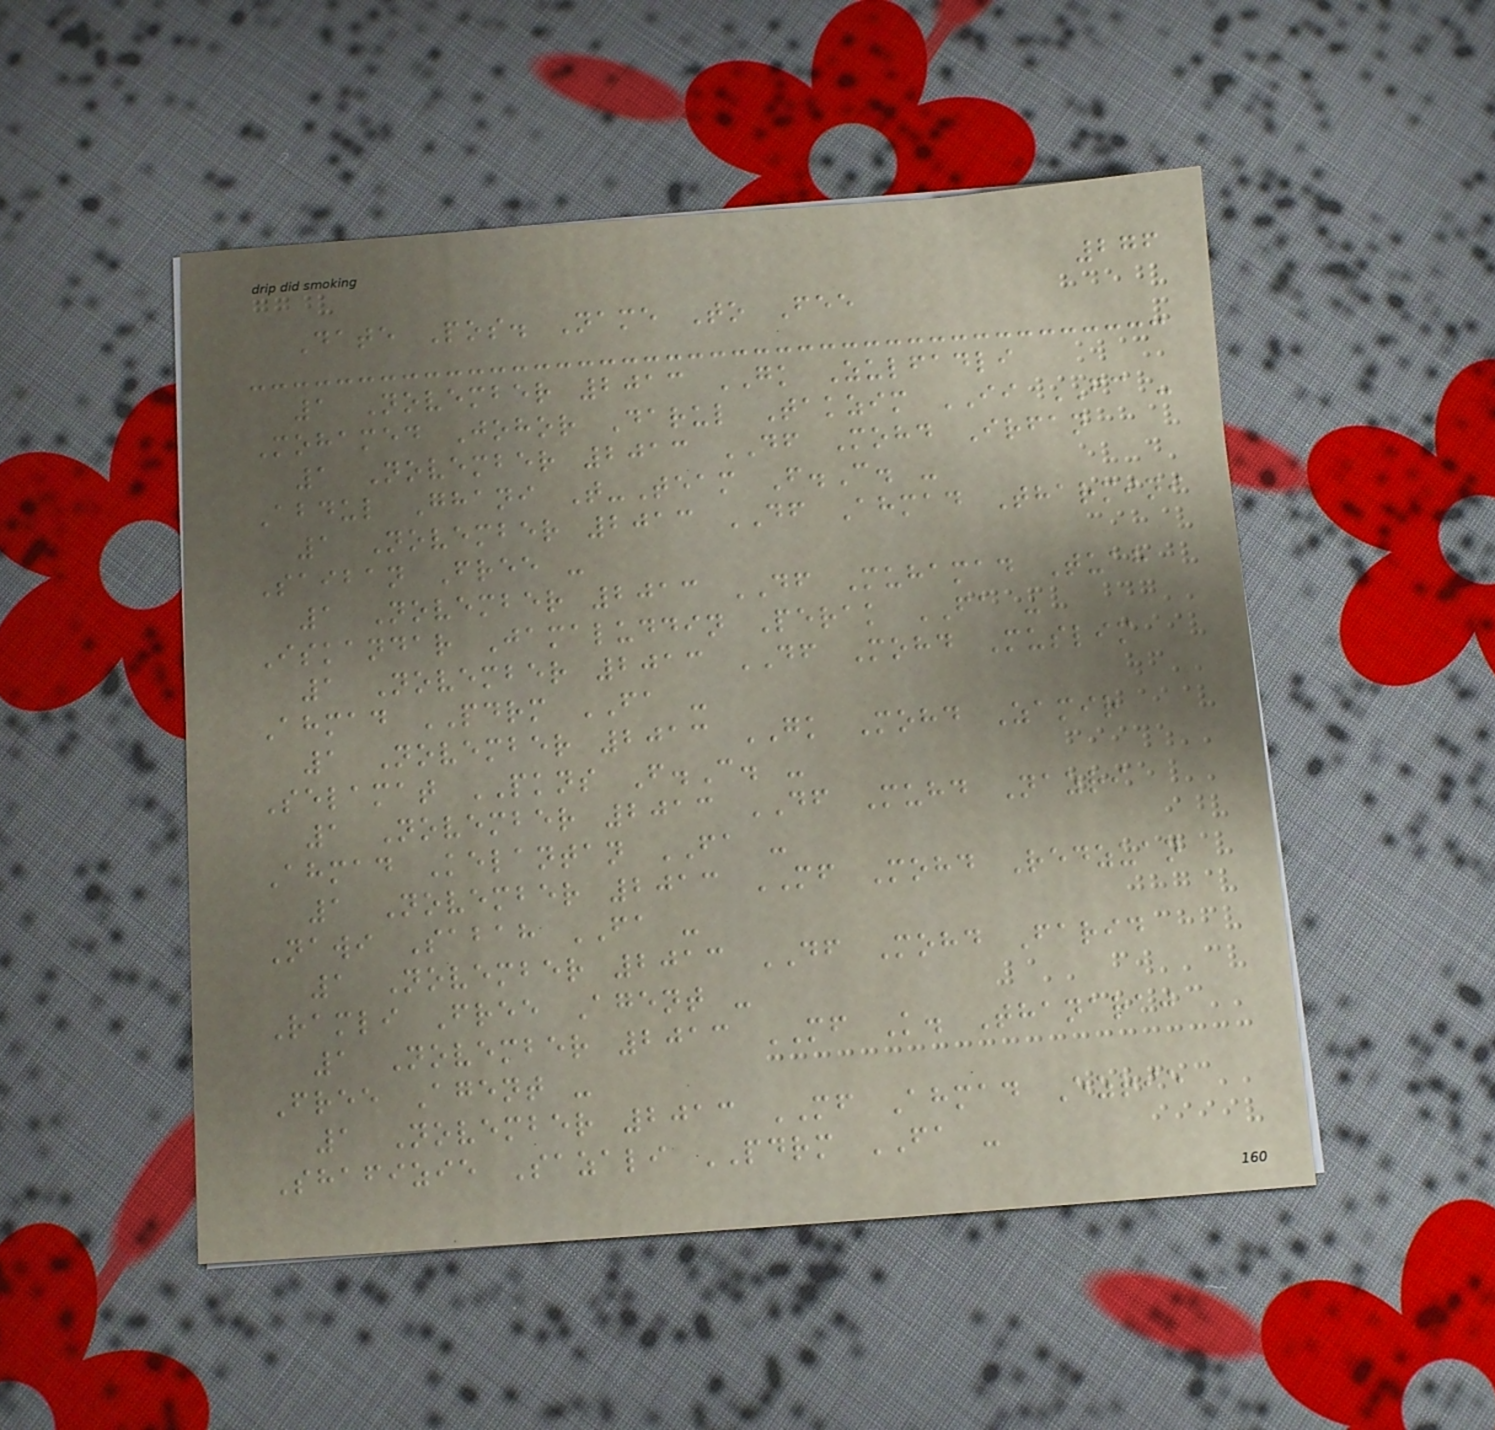276
Date Pos. Name To Fee
1 November 2013 GK Zulfadli
Mohamed Johor Darul Takzim II FC -
1 November 2013 DF Mohd Irfan
Abdul Ghani T-Team F.C. -
1 November 2013 DF Ahmad Tharmini
Saiban Free -
1 November 2013 DF Muhamad Tuah
Iskandar Jamaluddin Perak FA -
1 November 2013 DF Mohd Muslim
Ahmad PDRM FA -
1 November 2013 GK Mohd Zamir
Selamat PKNS F.C. -
1 November 2013 DF Muhd Nazri
Ahmad Kelantan FA -
1 November 2013 MF Mohd Redzuan
Nawi Sabah FA -
1 November 2013 DF Mohd Farid
Ramli Free Agent -
1 November 2013 MF K. Thanaraj
Free Agent -
1 November 2013 MF Ahmad Ezrie
Shafizie Sazali PDRM FA -
